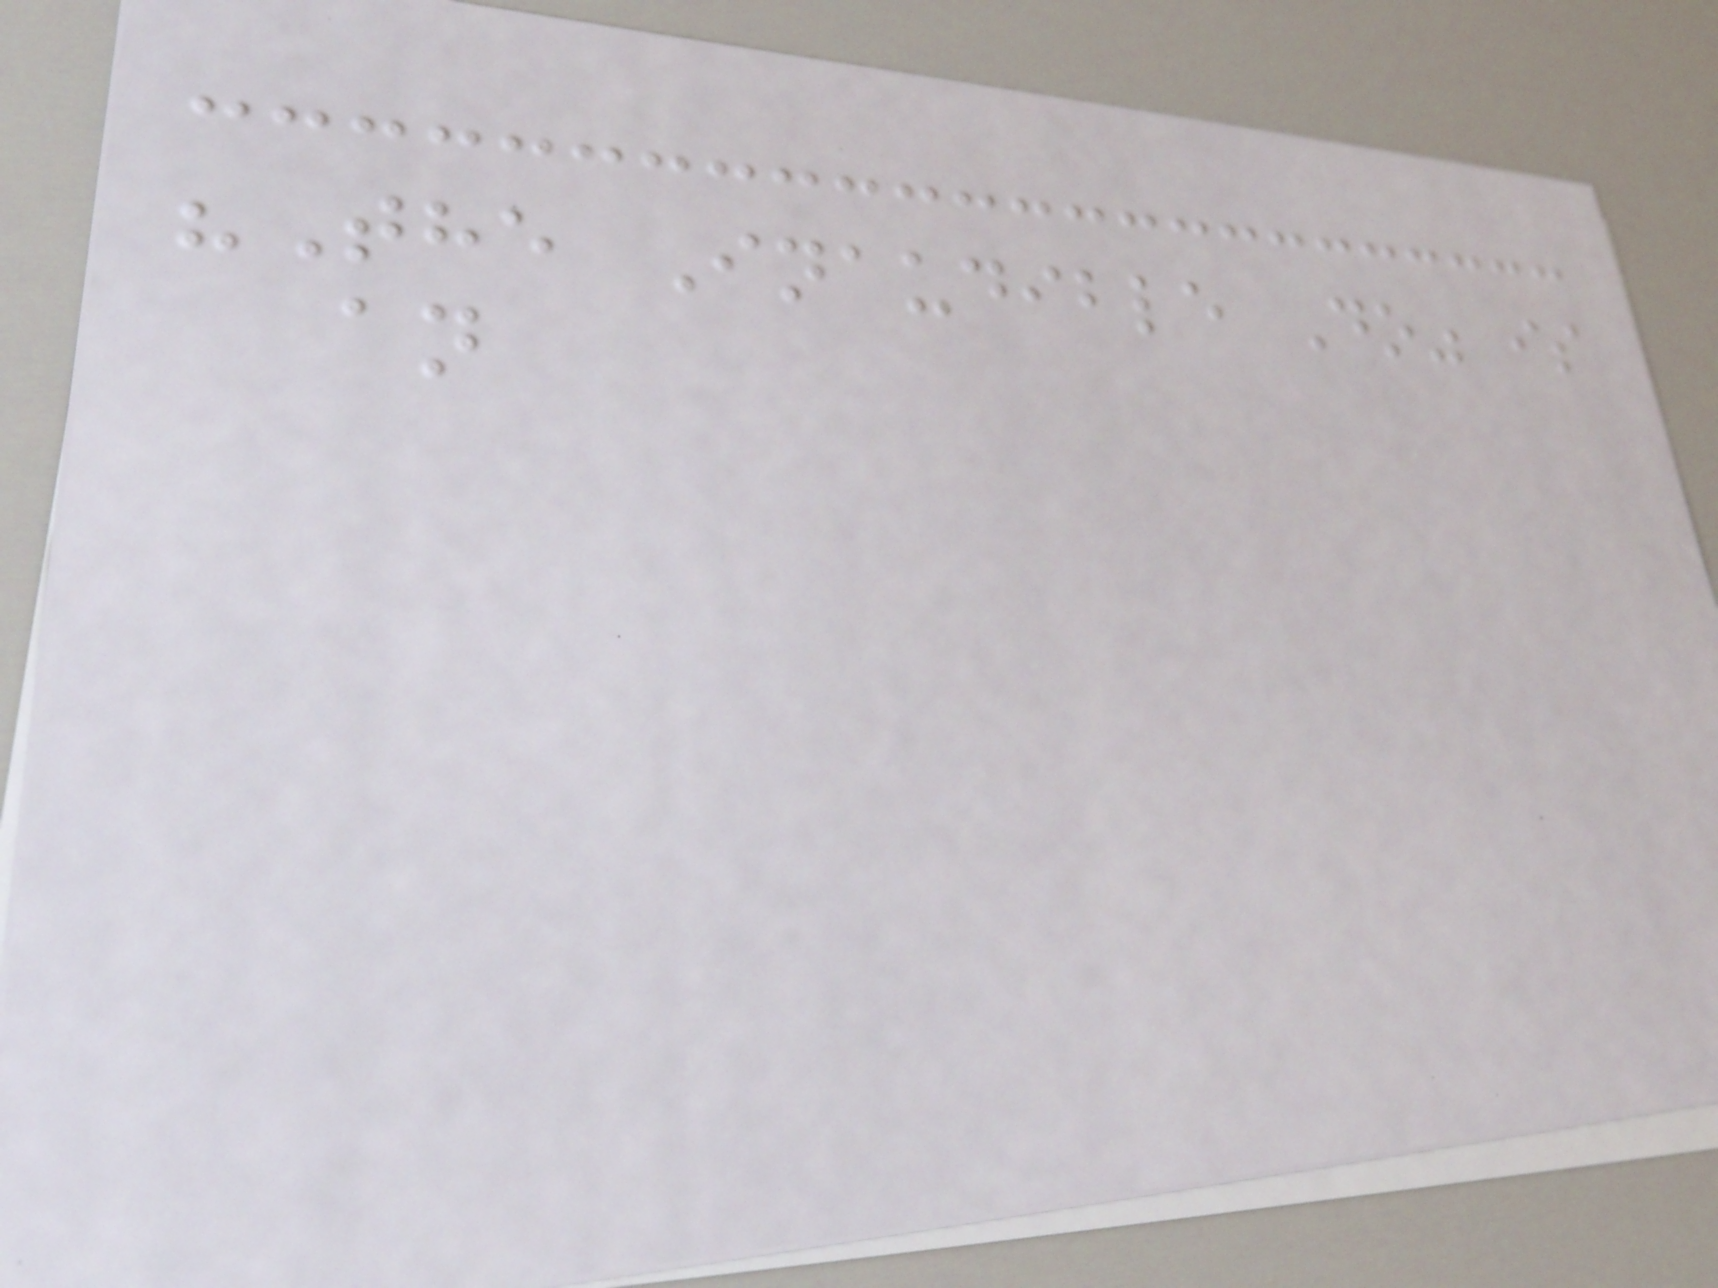"The Inaudible Do" is
an
